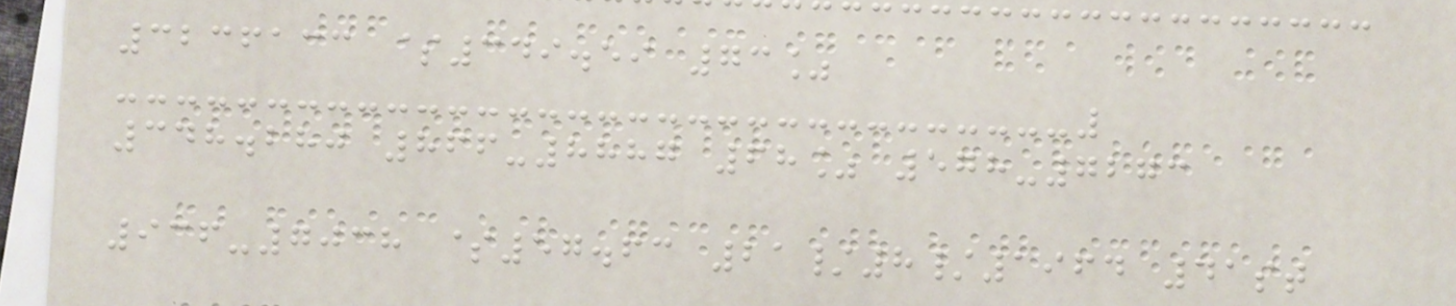3236133 $349.59 73%
348.280 866-8887 68% 578-7273
936-7038 $57.63 21/8/1964 41st
